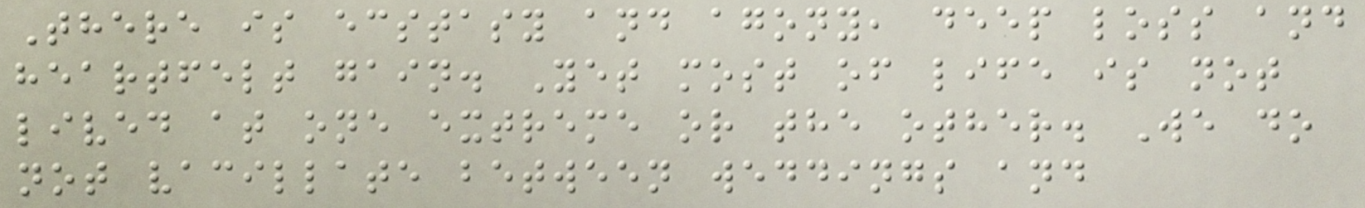There is ecstasy and agony, deep loss and
heartfelt gain. Yet most of life is not
lived at one extreme or the other. We do
not vacillate between weddings and
